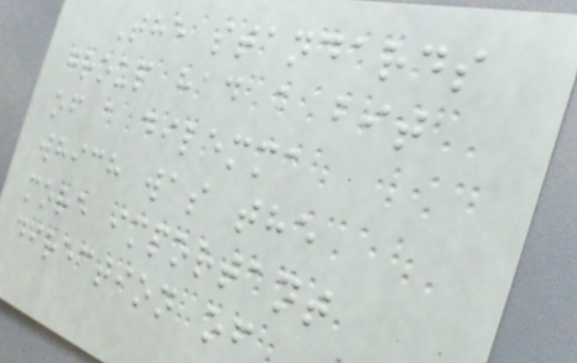The standards
group had a bit
of a dilemma
which was the
more important
direction of
